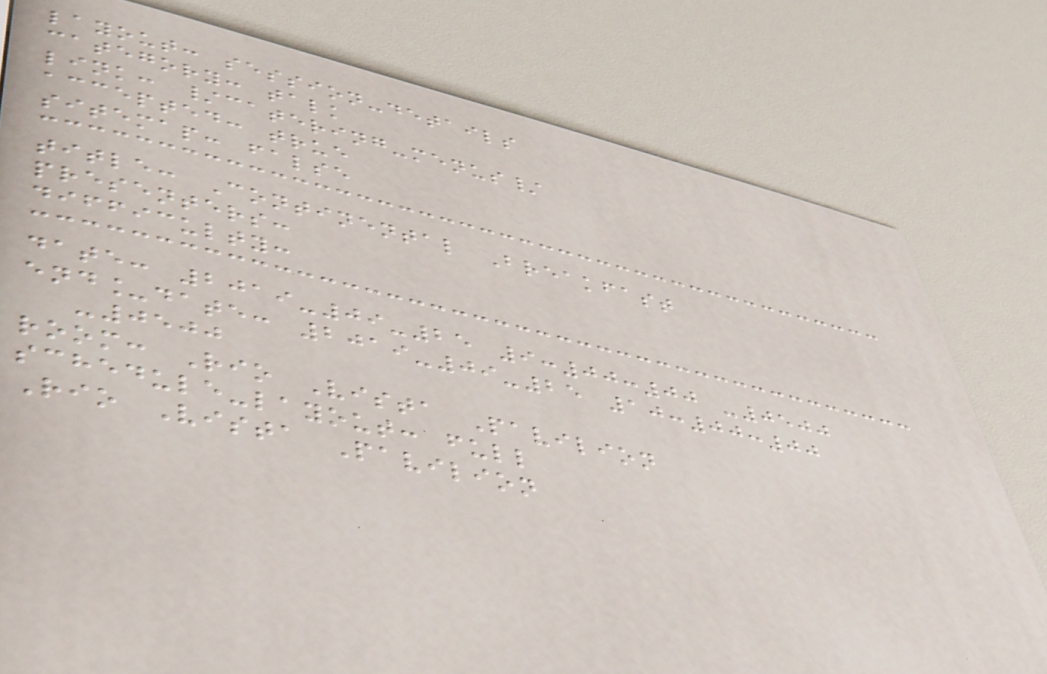layout: session-details
category: talk
link: /catering-menus/
accepted: true
sitemap: false
title: Continental Breakfast
presenters:
difficulty:
date: 2019-09-25 9:00:00 -0500
end_date: 2019-09-25 10:00:00
-0500
room: Rio Vista Pavilion
schedule-layout: full
Rio Vista Pavilion
